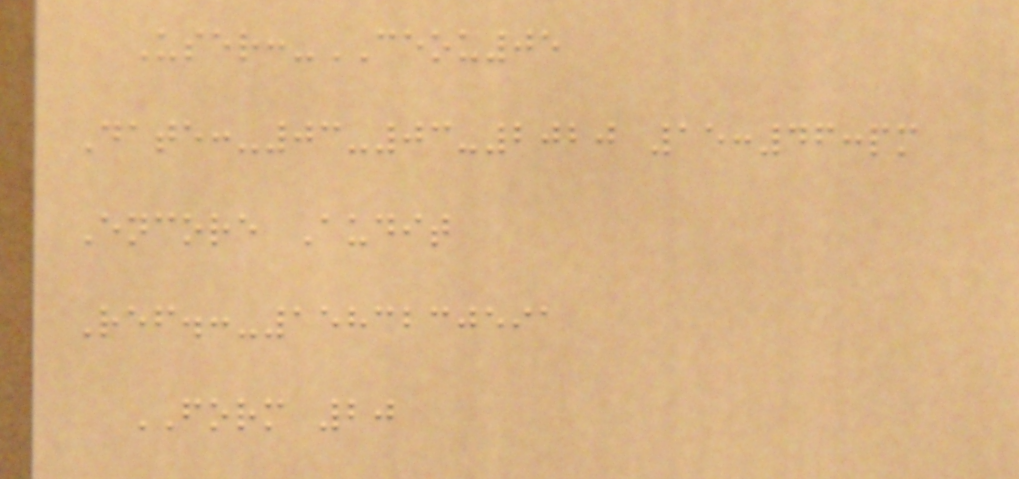User:-CEOU05
Date:-03-03-2020 15:46:pm
Encore Audit
Ref.:-1583230591
FORM 20
